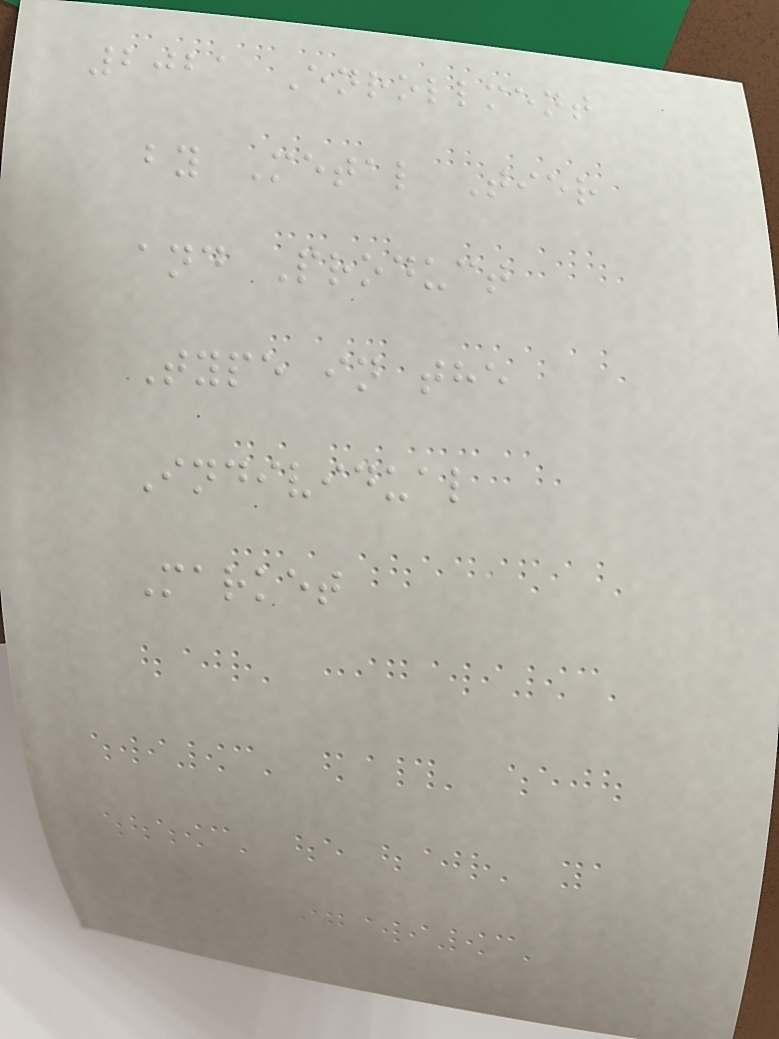2021 Enrollment
by Metal Tier
and Product
Type in the
Individual
Market
